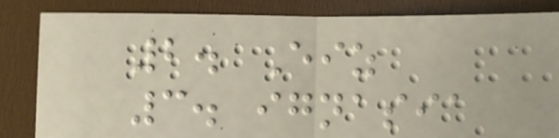2. Eiz
3. ignasia
